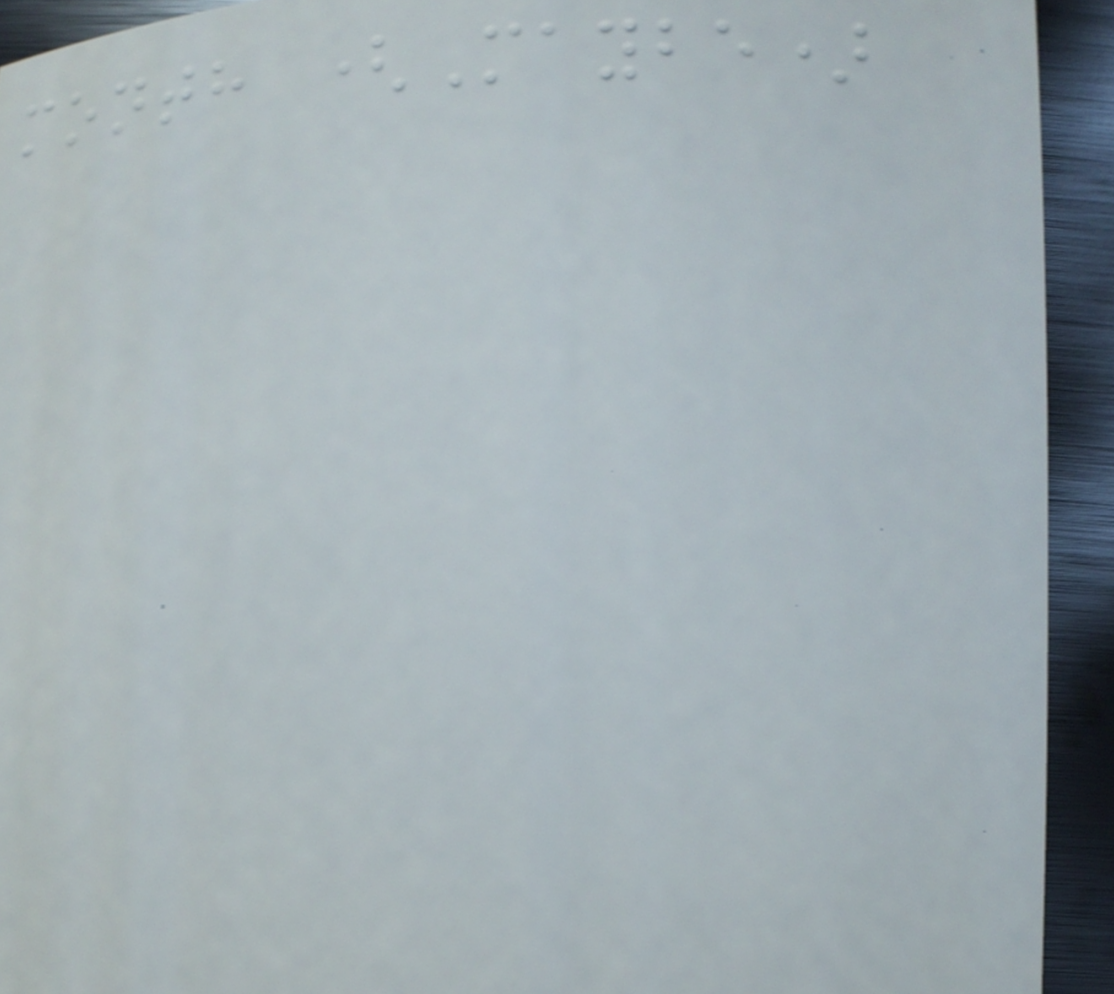month (Maybe)
